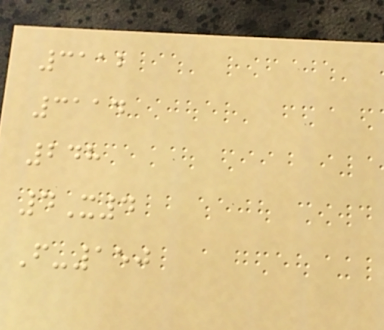3112
3114
248
4X4
F-150
